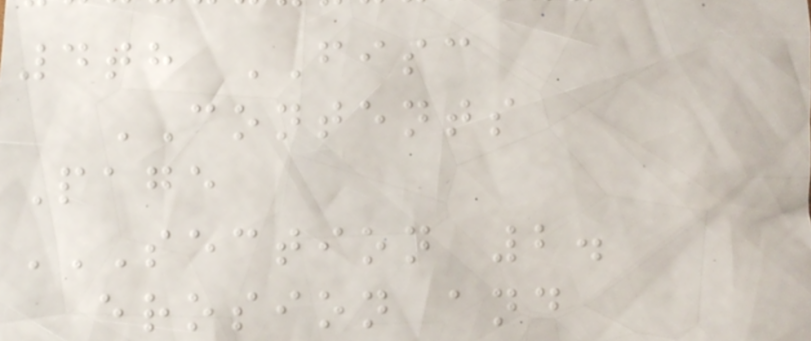4th FISC
CONTENTS
Page
SECTION 2.
EROSION AND
